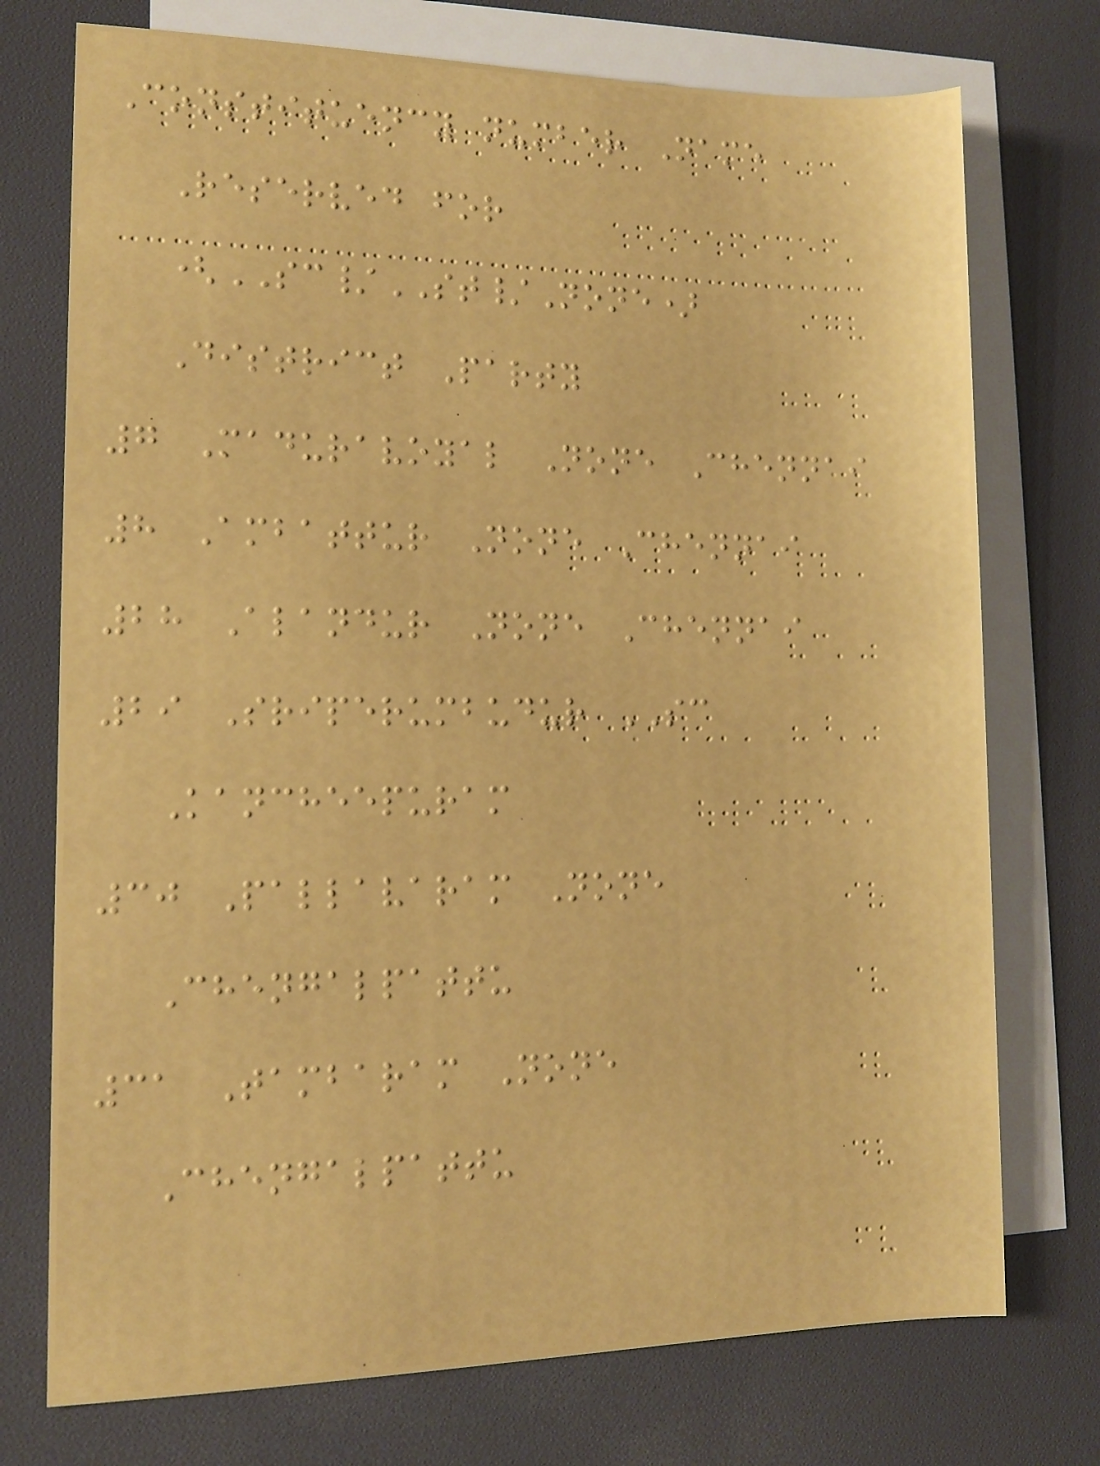Constituency number Name
Reserved for
(SC/ST/None)
District Party
7 Maduravoyal None Chennai
8 Ambattur None Chennai
28 Alandur None Chennai
29 Sriperumbudur SC
Kancheepuram
30 Pallavaram None
Chengalpattu
31 Tambaram None
Chengalpattu
